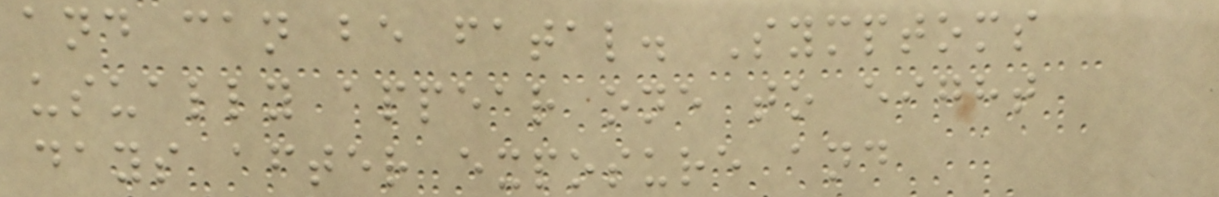and can be fatal. Symptoms
usually appear one to eight
days after exposure and
